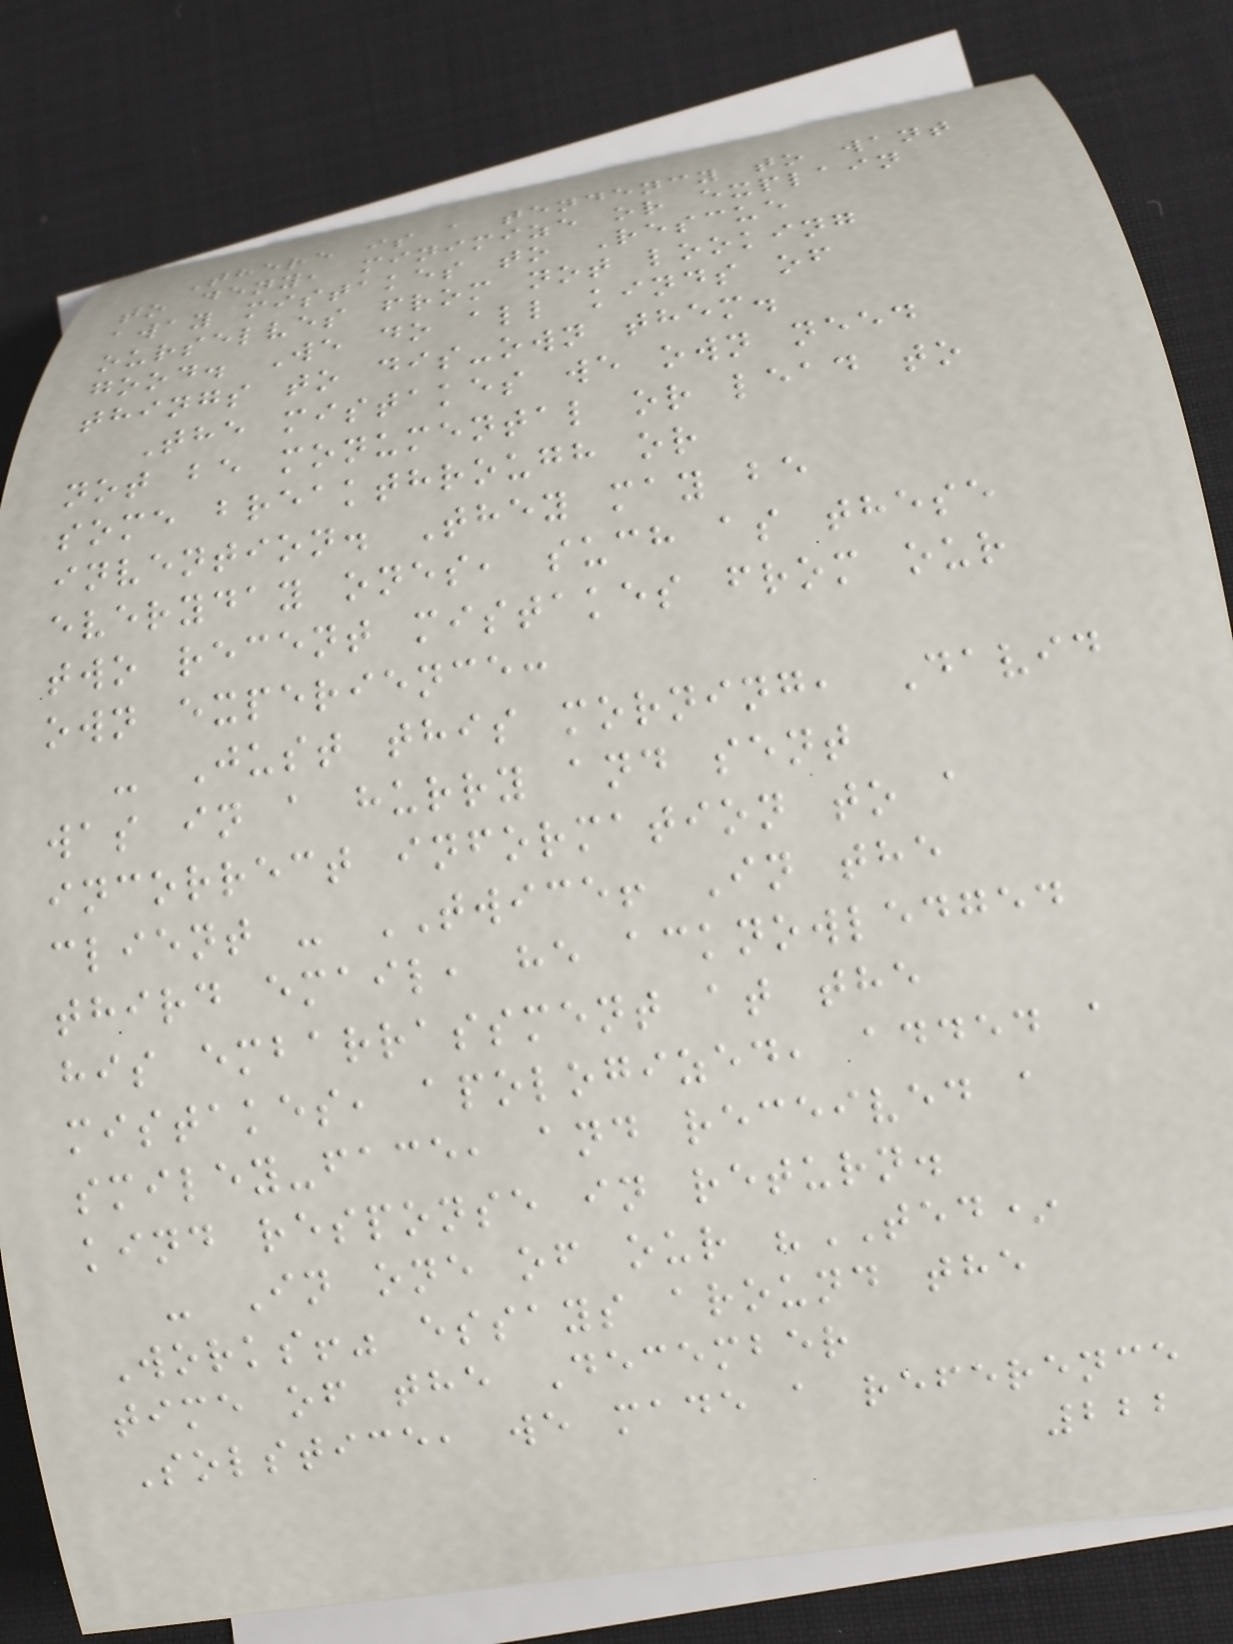There is a tendency to want
to deny, minimize or explain
away mistakes to Rescue
ourselves from not looking
good. We do all kinds of
things to dis-own them.
The mistakes we own need
not be monumental or lead to
some breakthrough or
invention. They may be
everyday ones, such as these
two recent mistakes from our
own experience:
- Just this morning, David
was in a hurry and sent
incorrect information to a
client - TWICE! In the
third email, he acknowledged
his embarrassment at the
mistakes, apologized, added a
smiley-face, and received a
kind response in return.
- In one of our "TED*
Works!" essays around the
time of the December
Solstice, we made a reference
222
